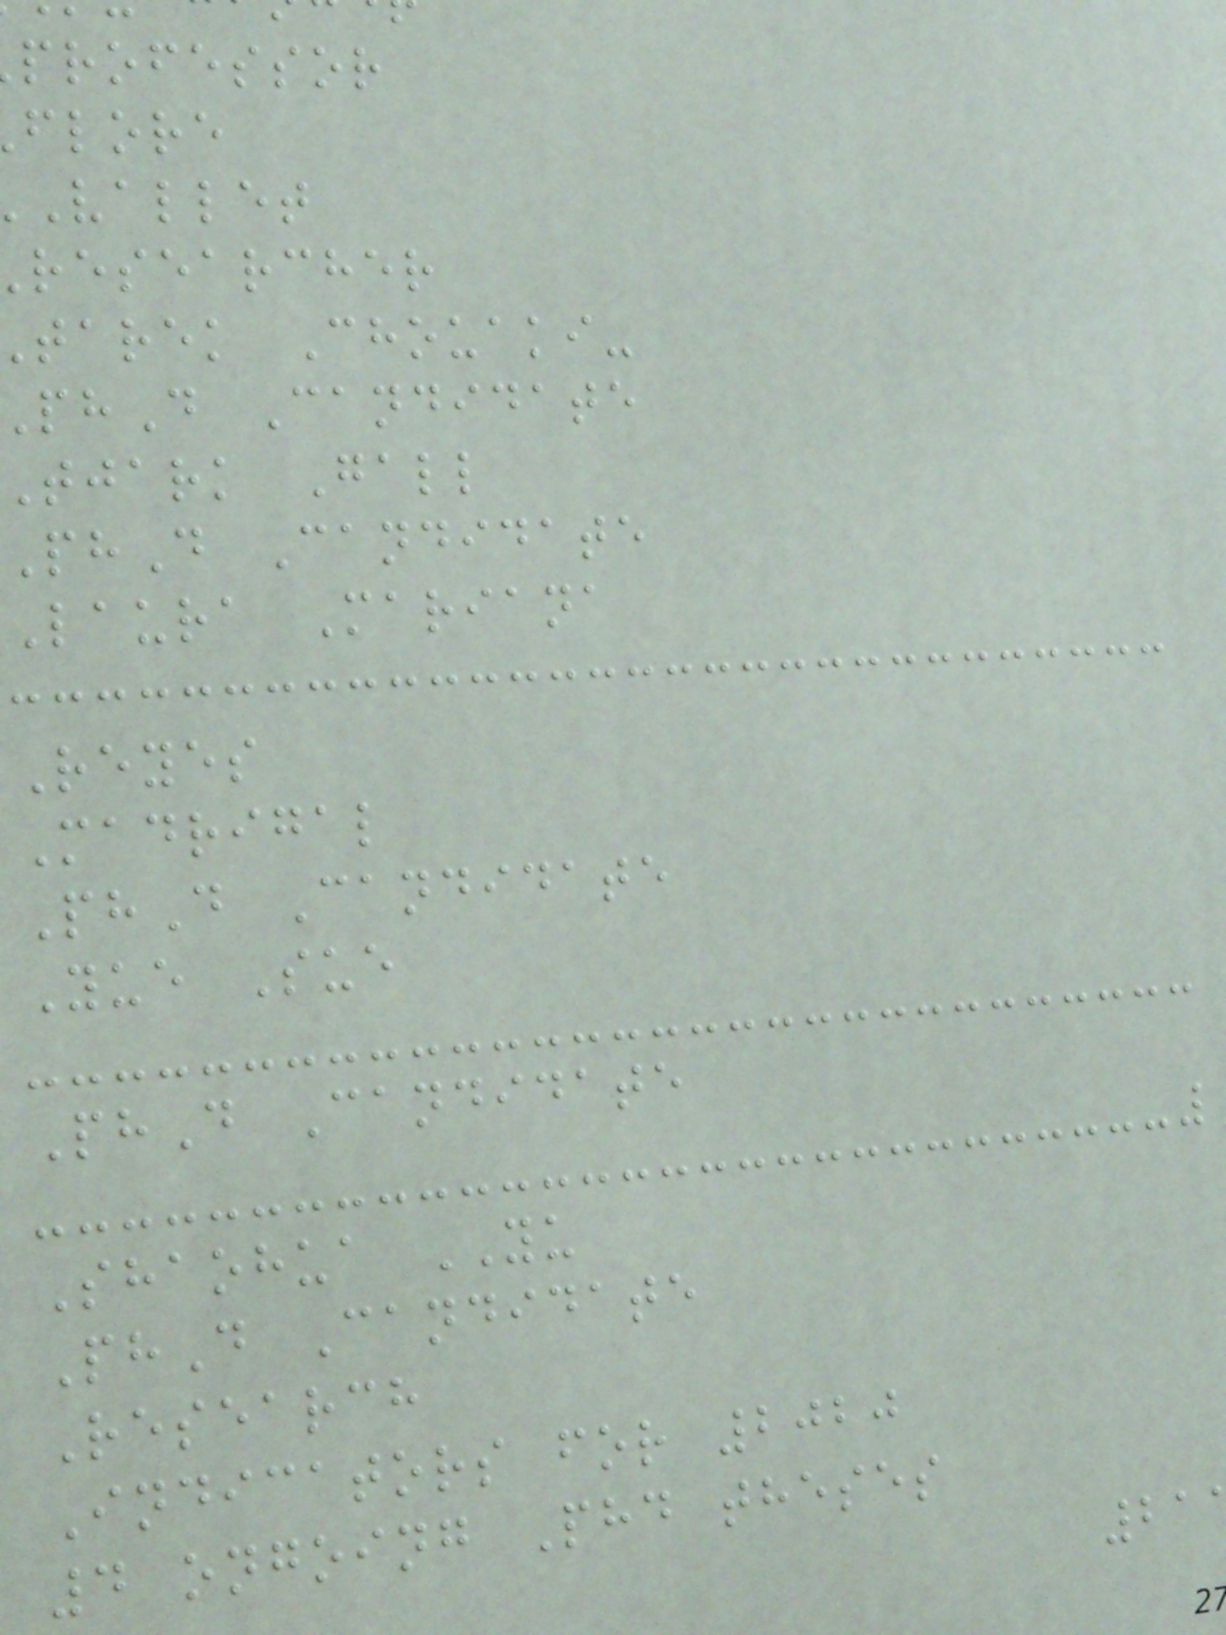professor
flore
vallet
researcher
tarek Chouaki-
hD Candidate
tjark Gall
PhD Candidate
Laura Mariana
Reyes
Madrigal
PhD Candidate
Yue Sue
PhD Candidate
Shaohua YU
PhD Candidate
Research
Indicators for 2020
4 ongoing Phd theses
